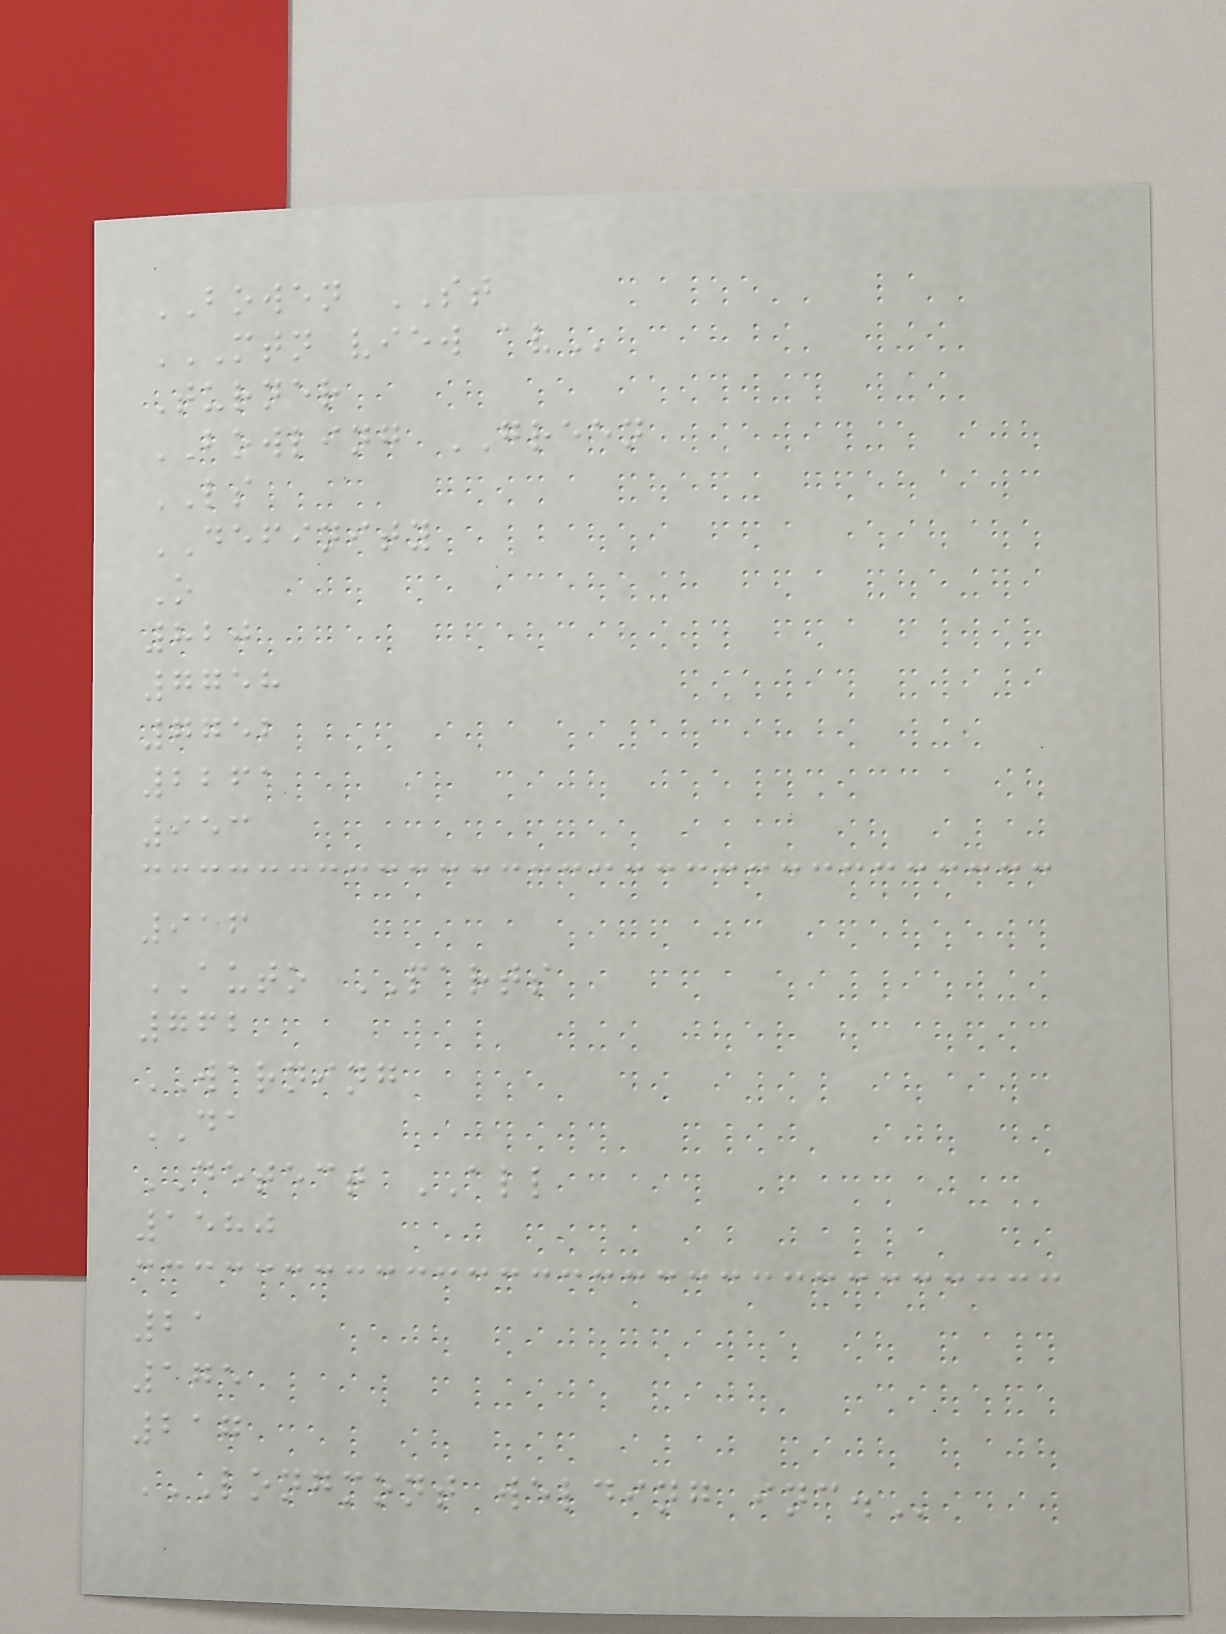BOWEN ST
MTN VIEW AV
Turner
BOWLING GREEN
LS
DEFINITY
O
820
7758
7752
2261
953
916
AUTO PARTS
762
WARNING
DA
DETECT ALL
1580
21
175
217
LONGMONT WELDING INC.
